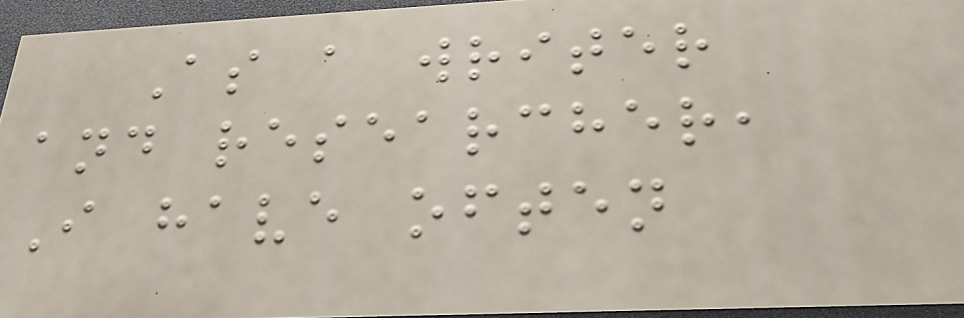As a writer
and researcher,
I have often
